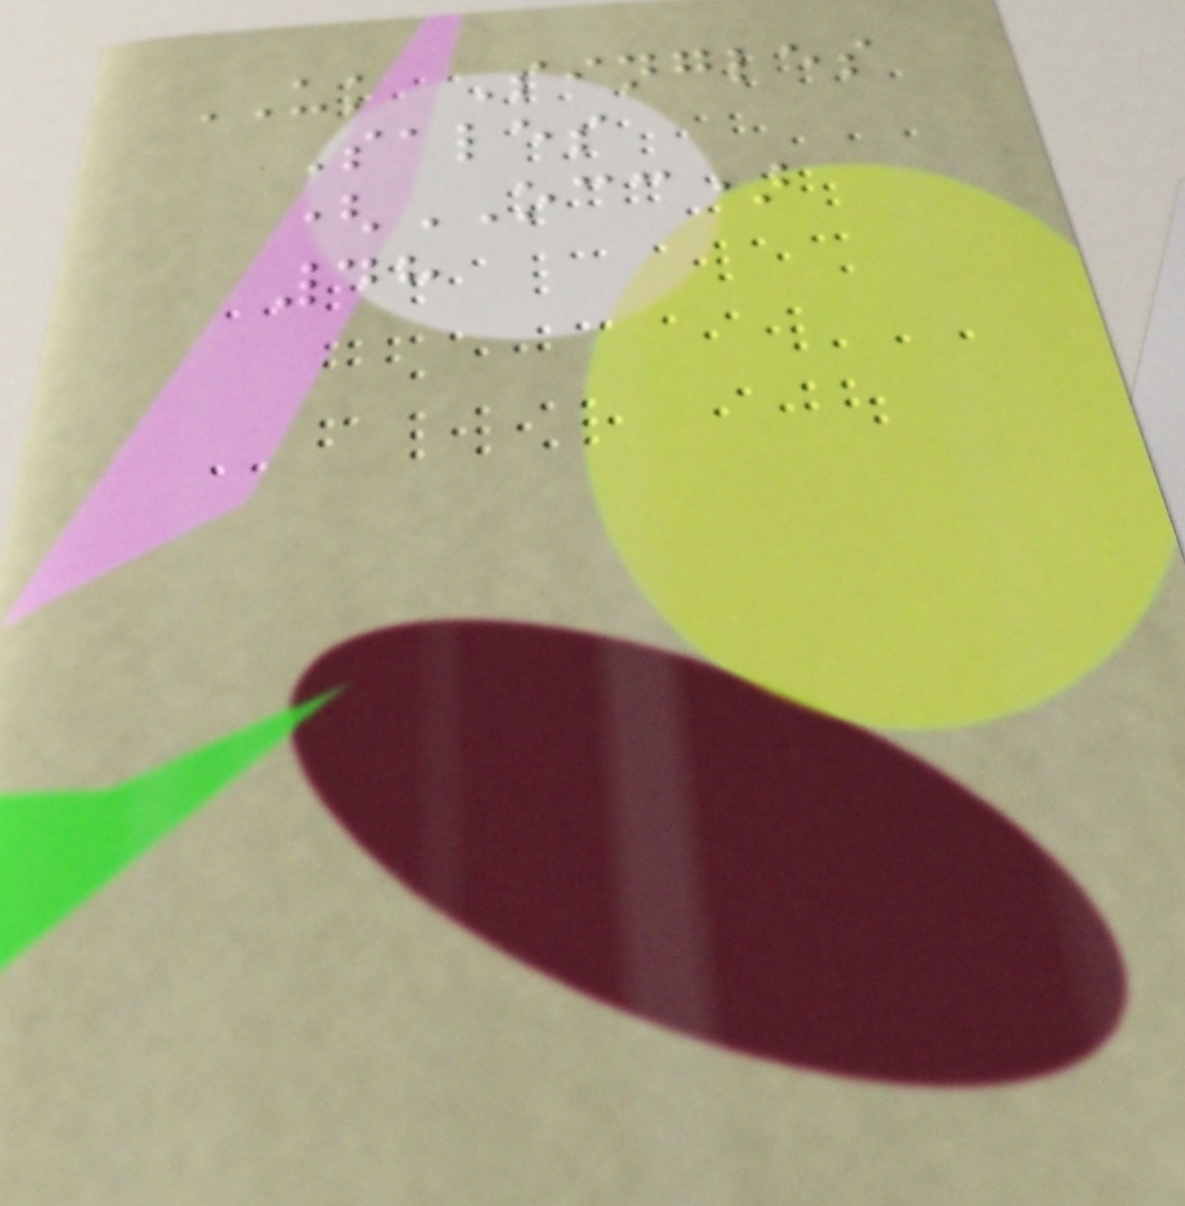UK Singles
Sales
(OCC)
48
